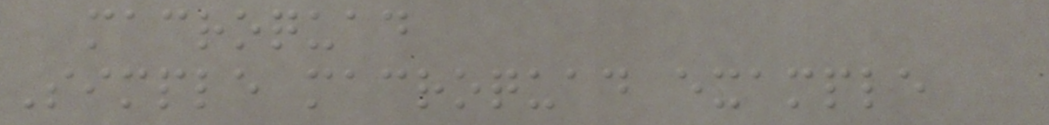macroquad
Simple macroquad example
